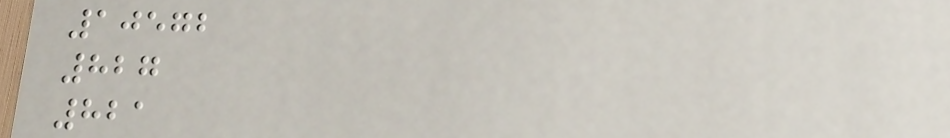10572
827
821
